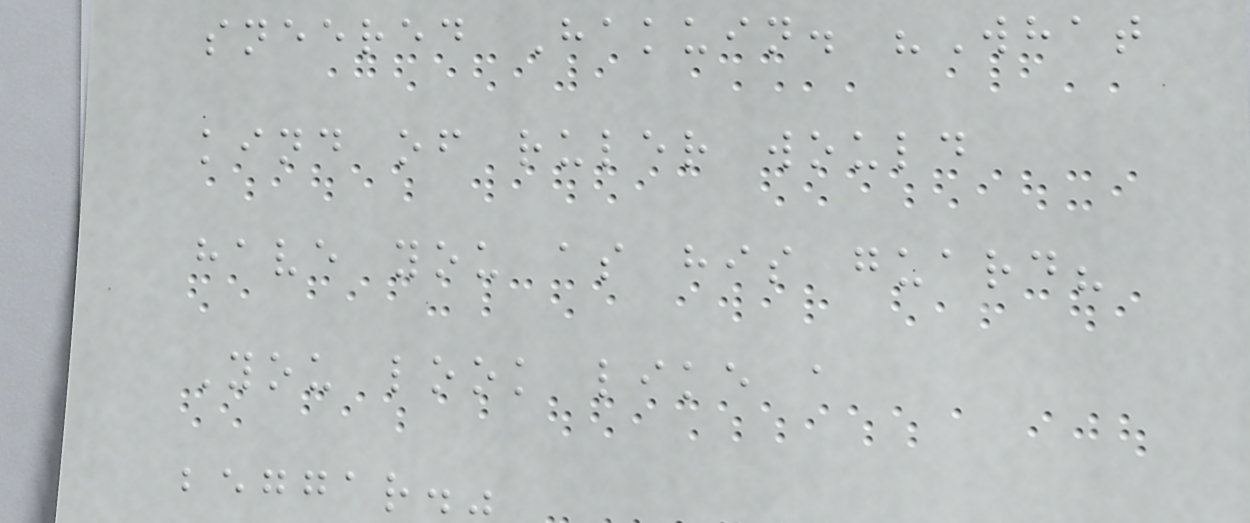sneered Hakuin. "What
kind of ruler would
have you as his guard?
You look like a
beggar."
